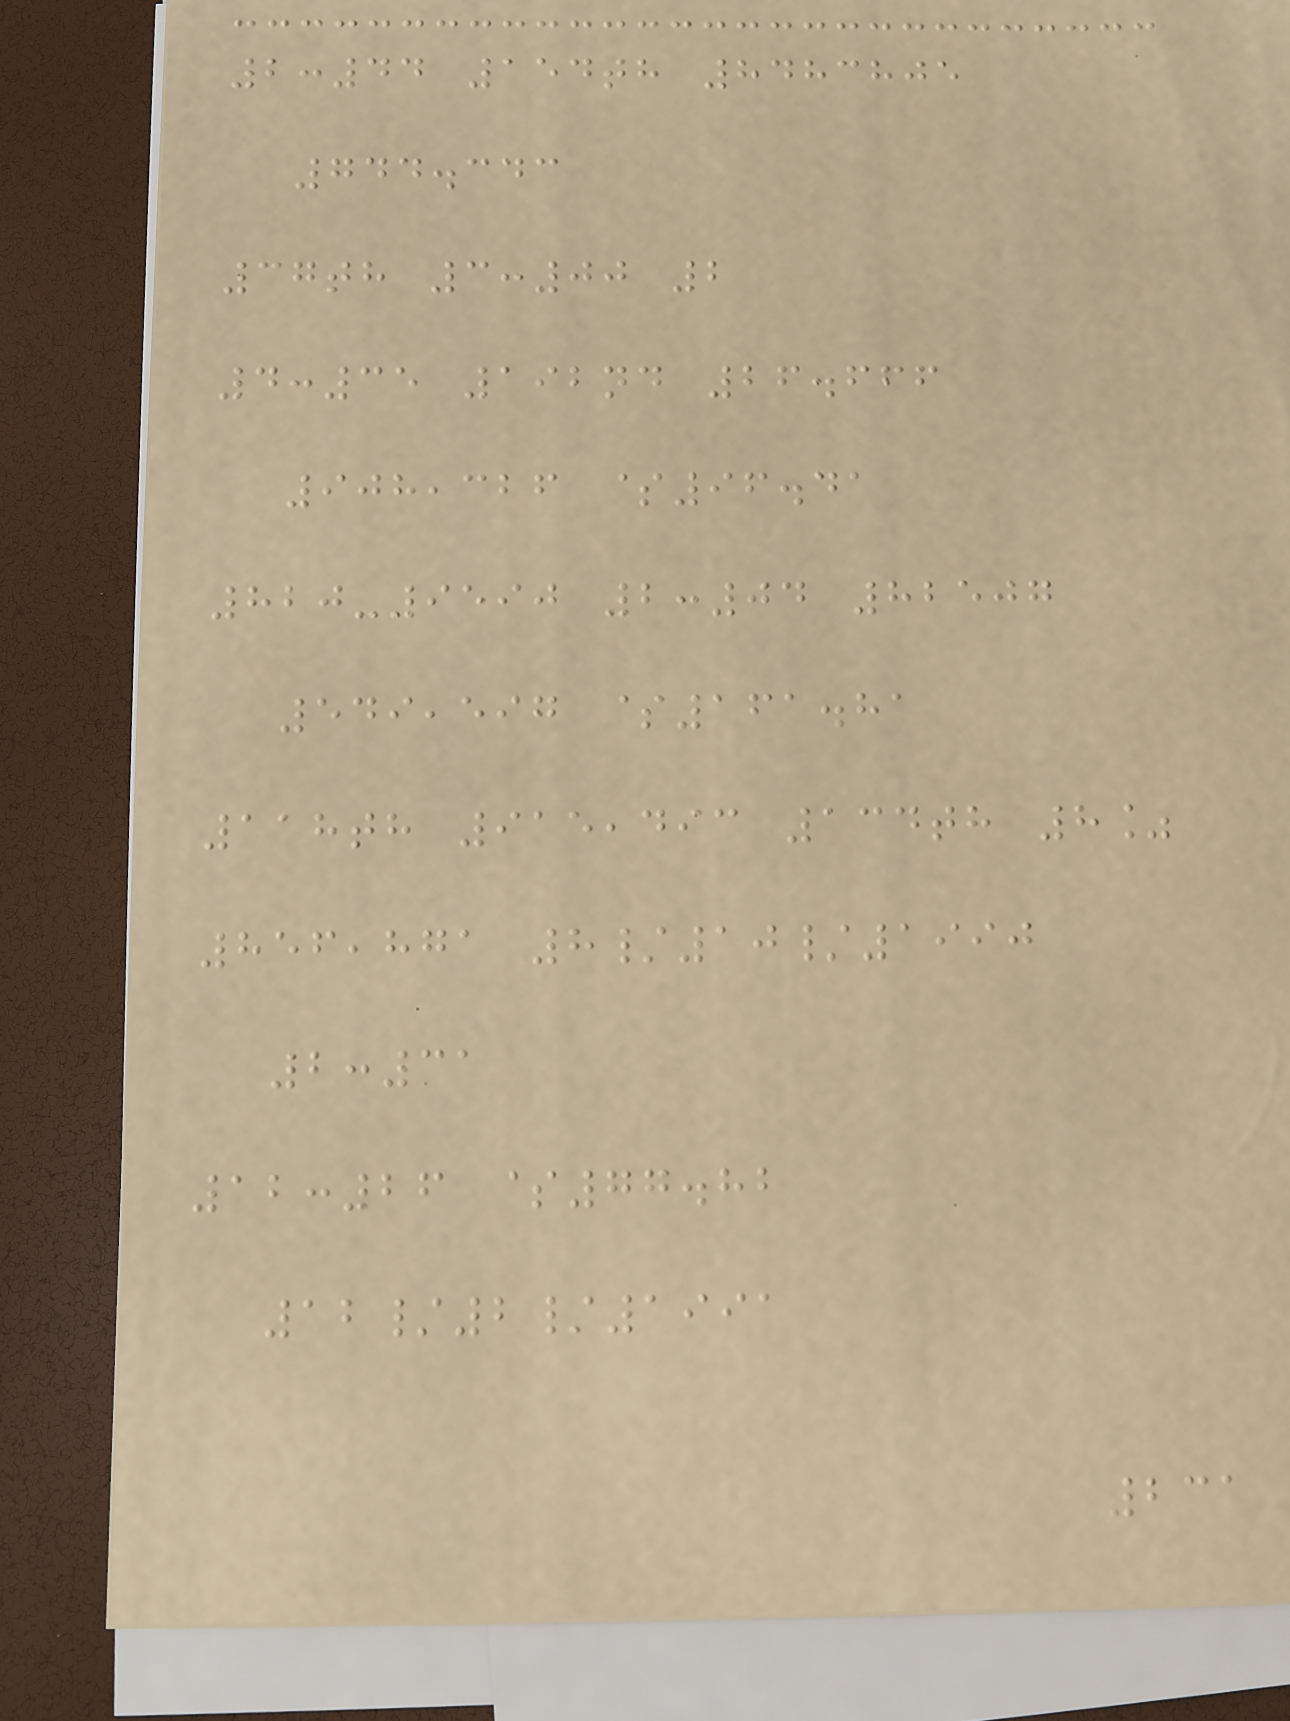2:44 154th 8483805
744.343
37th 3:00 2
4:35 192nd 26.666
908,326 $96.41
820-9590 2:04 82507
549,597 $161.81
118th 915,493 134th 8%
856,871 8/10/1990
2:31
12:26 $77.82
12/2/1991
231
